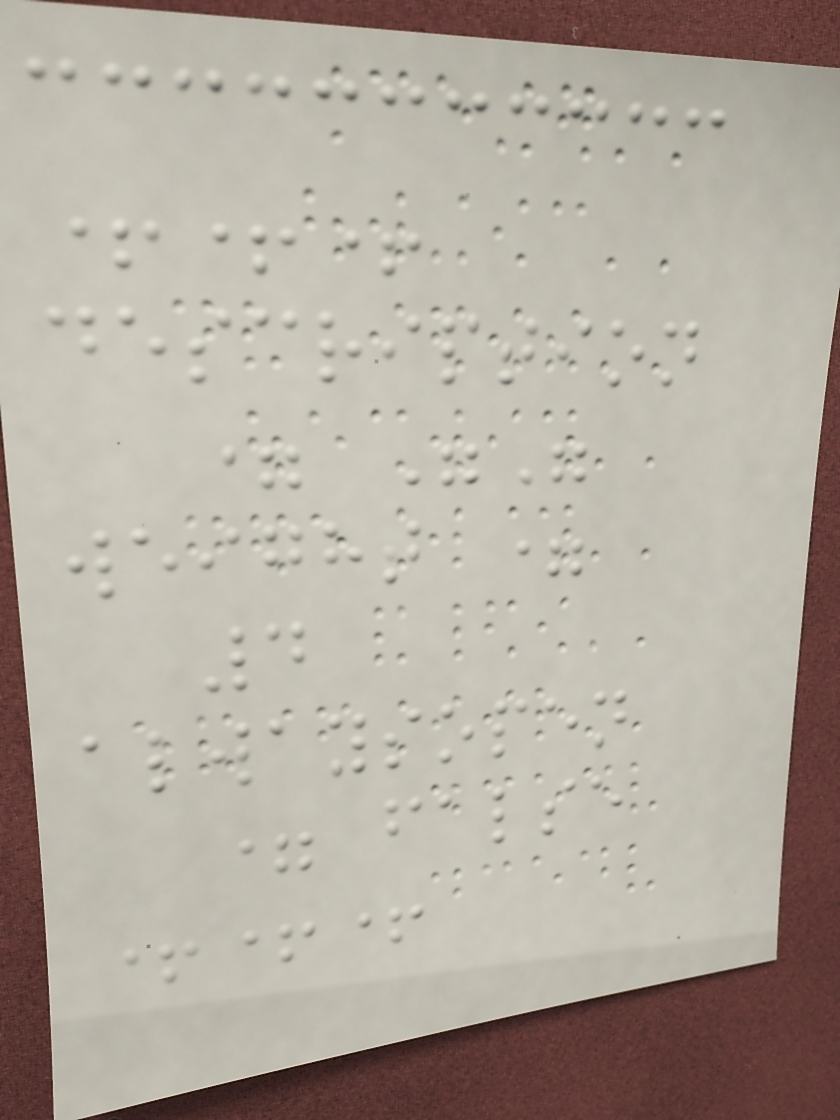+++
description
= ""
weight =
4
alwaysopen
= false
+++
